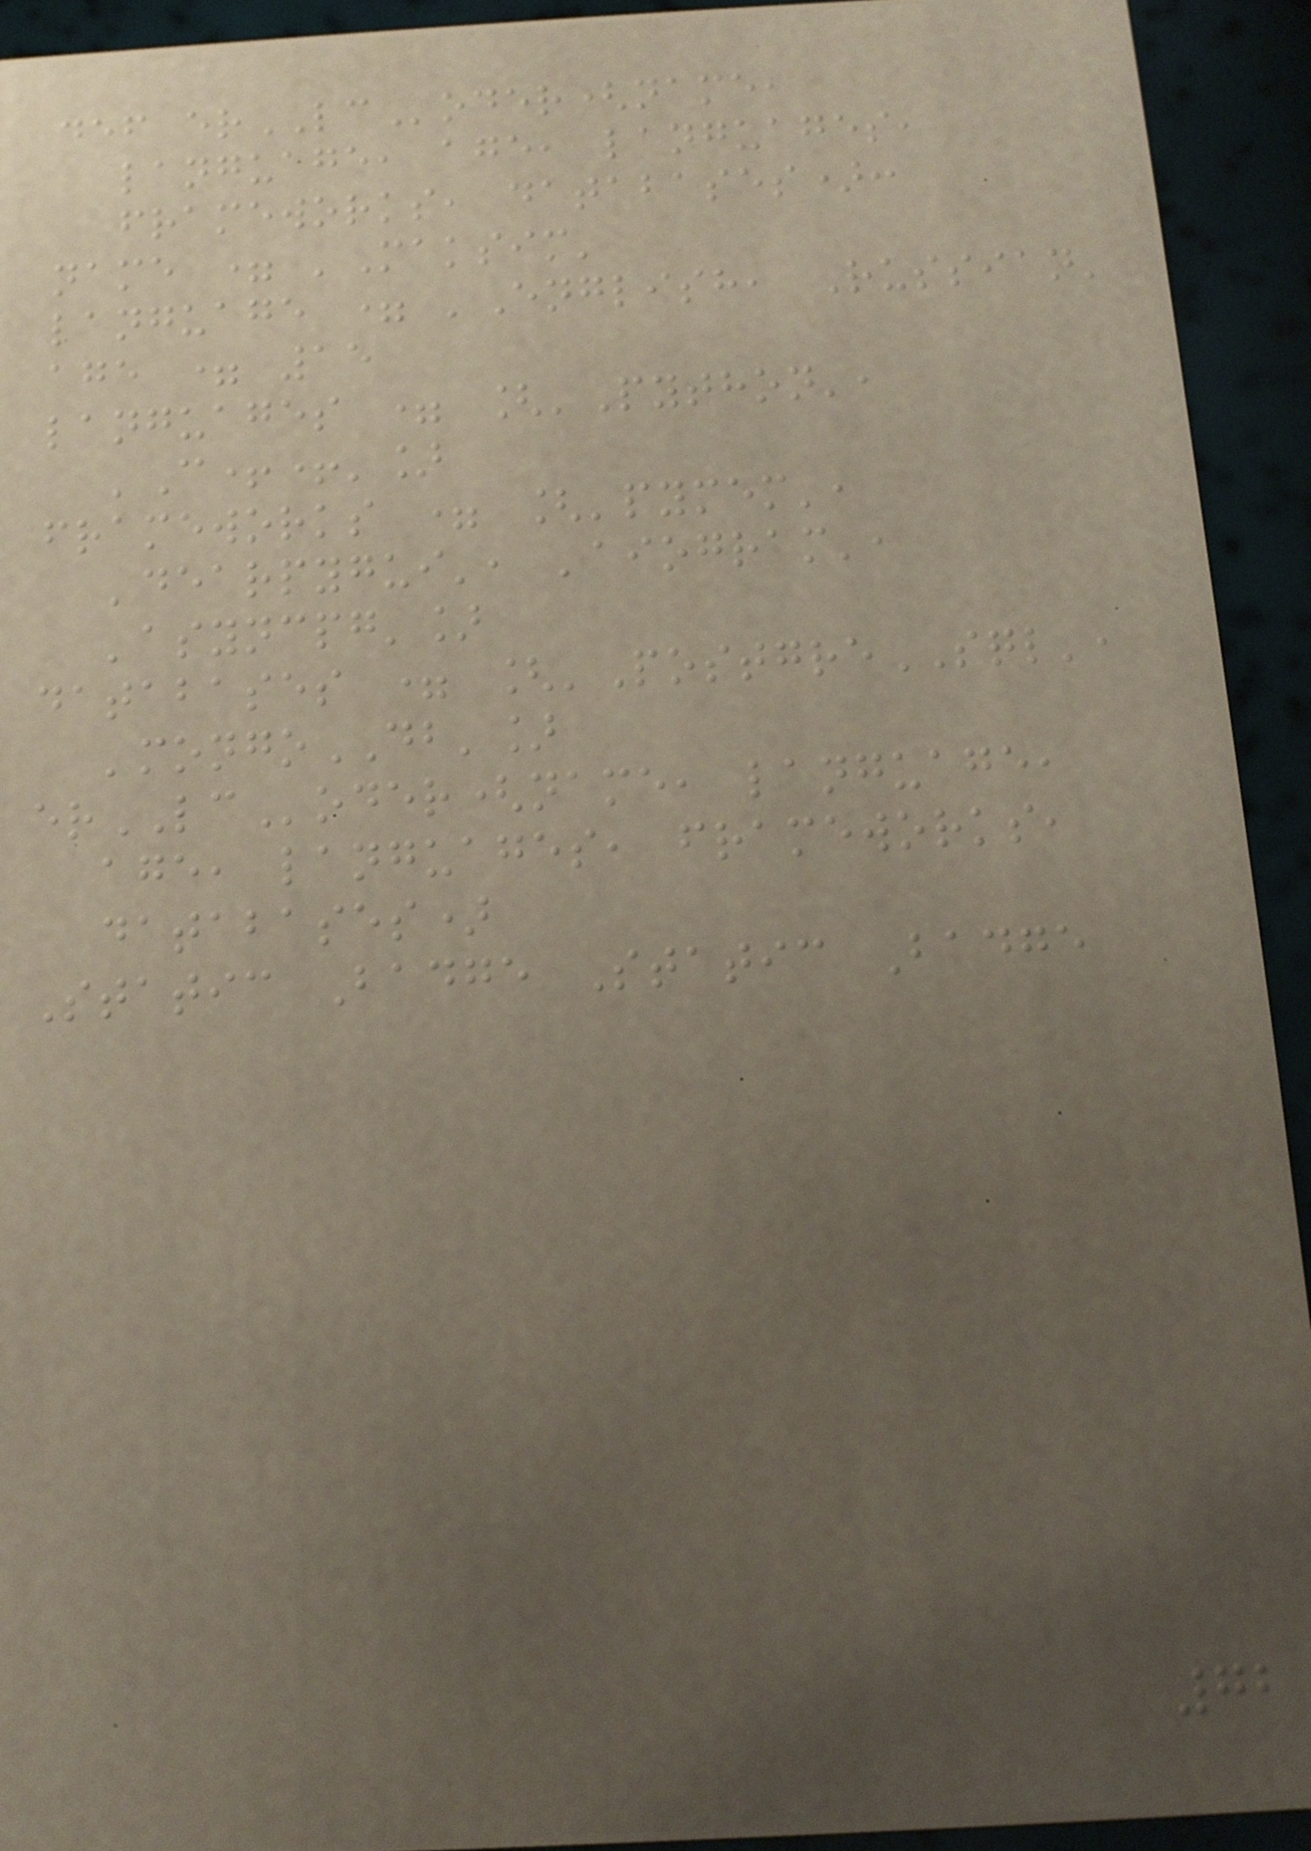def erLCoder(name,
language, age, languages,
frameworks, databases):
name = 'Maksim'
language = 'English, Russian'
age = 15
languages = ['Python',
'C++']
frameworks = ['pymem',
'dearpygui', 'aiogram',
'asyncpg']
databases = ['PostgreSQL',
'mongoDB']
erLCoder(name, language,
age, languages, frameworks,
databases)
Static Badge Static Badge
72
